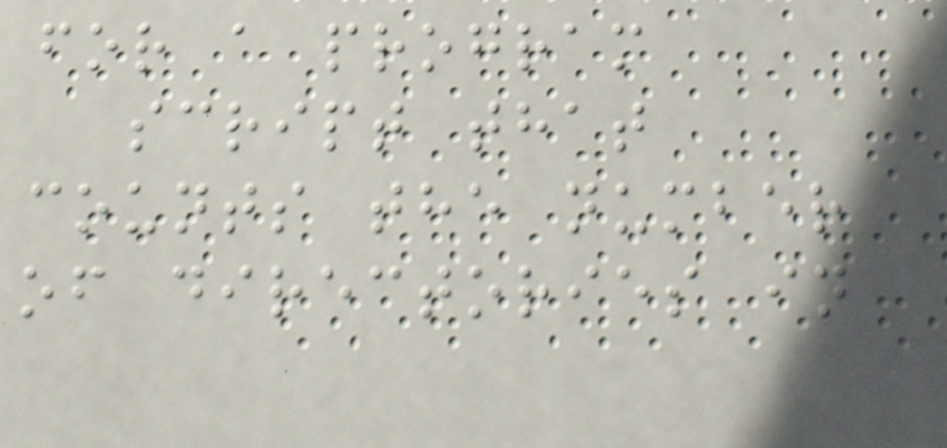for a program
script that
counts the number
of directories in
